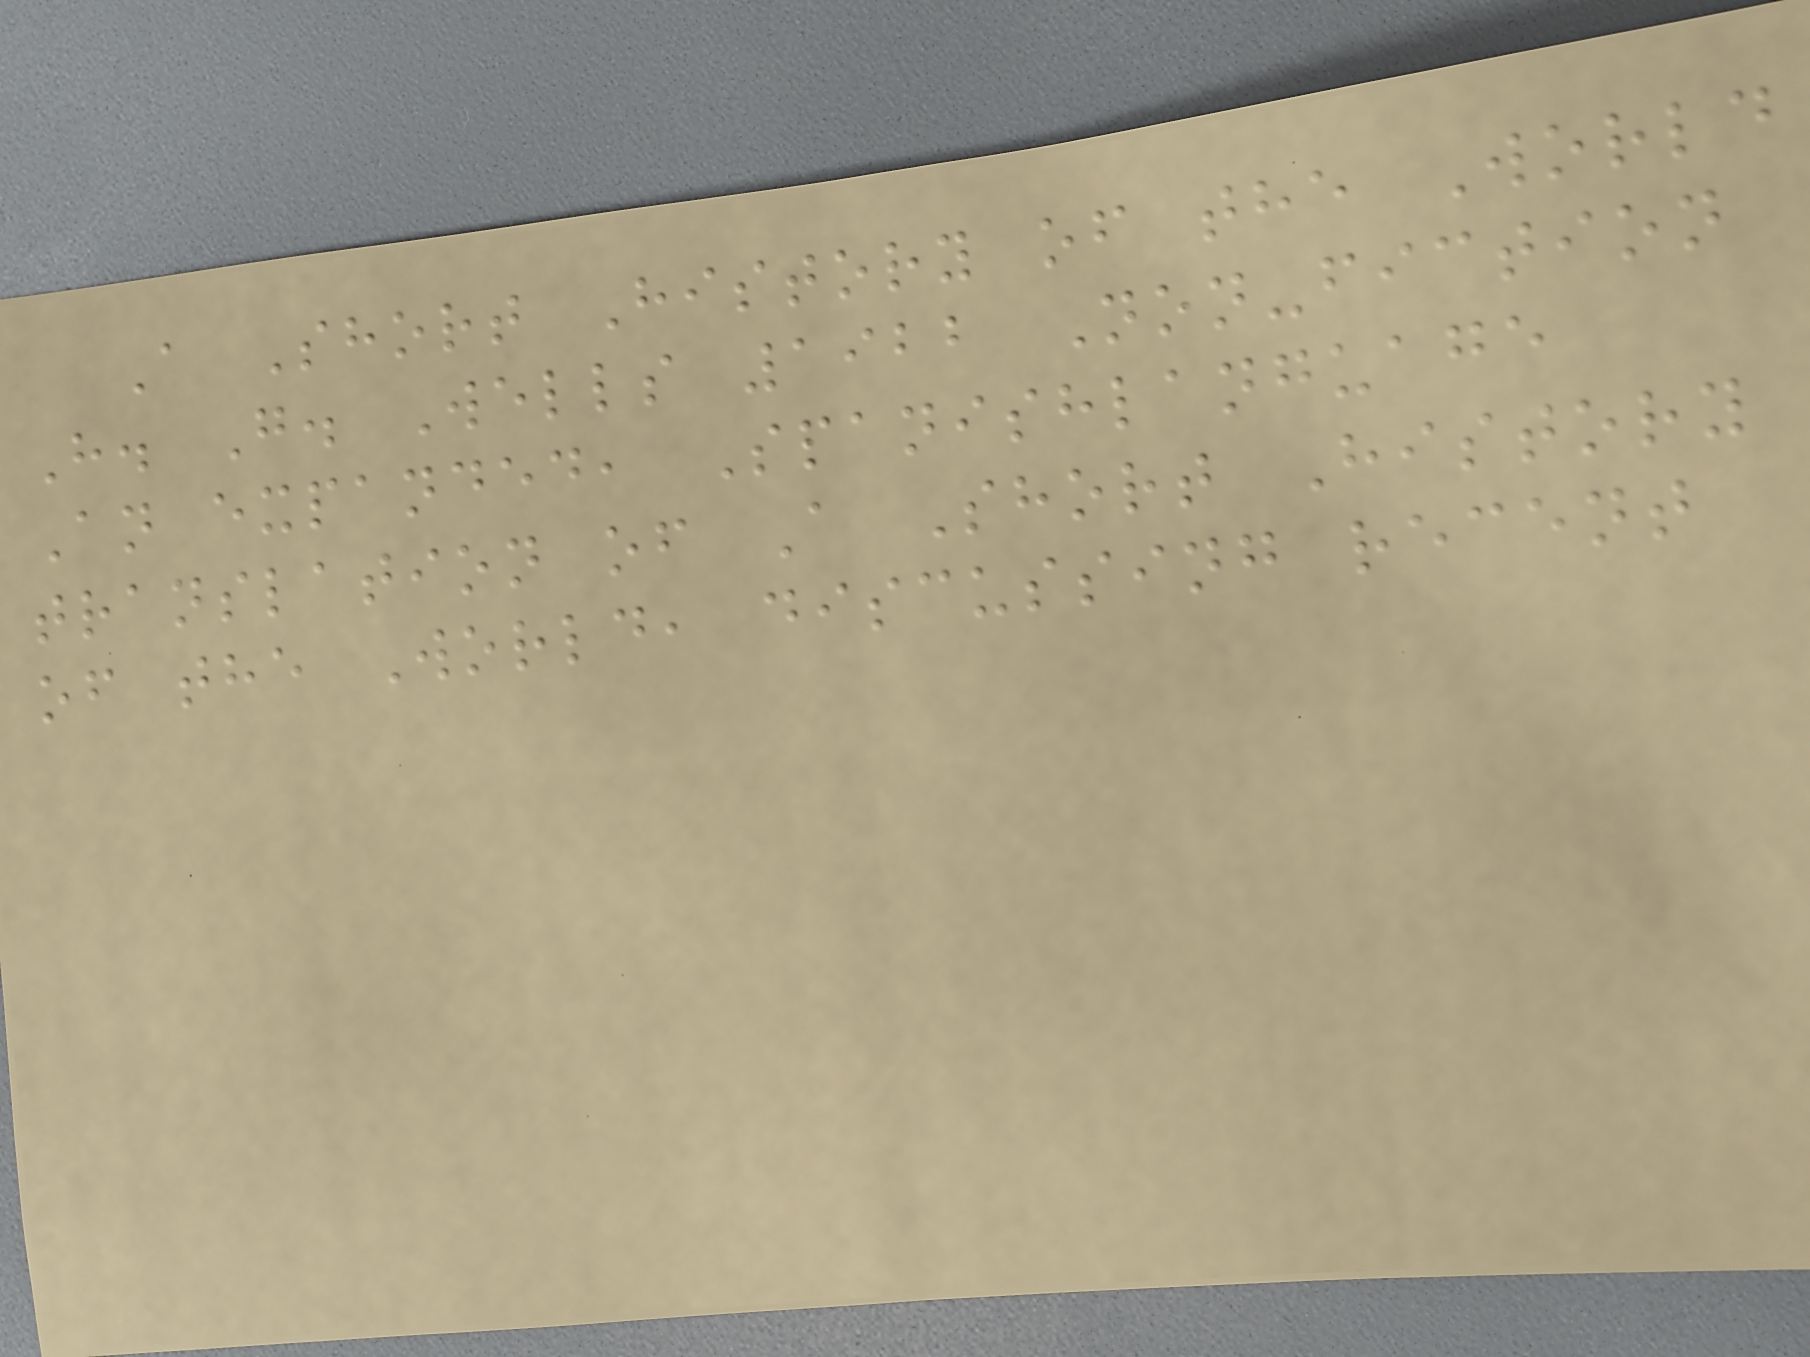A Short History of the World
H. G. Wells 1922 Non-fiction
An expanded, Spanishlanguage
translation of A Short History
of the World, discussing recent
